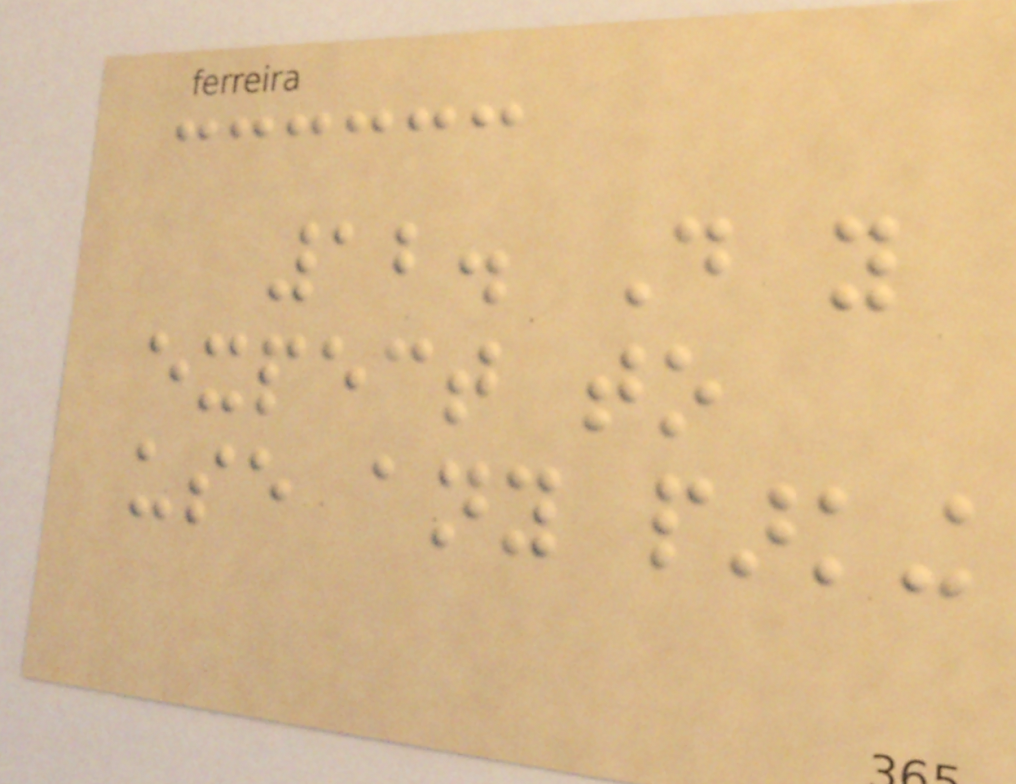12. Do you
expect to
use any parking
